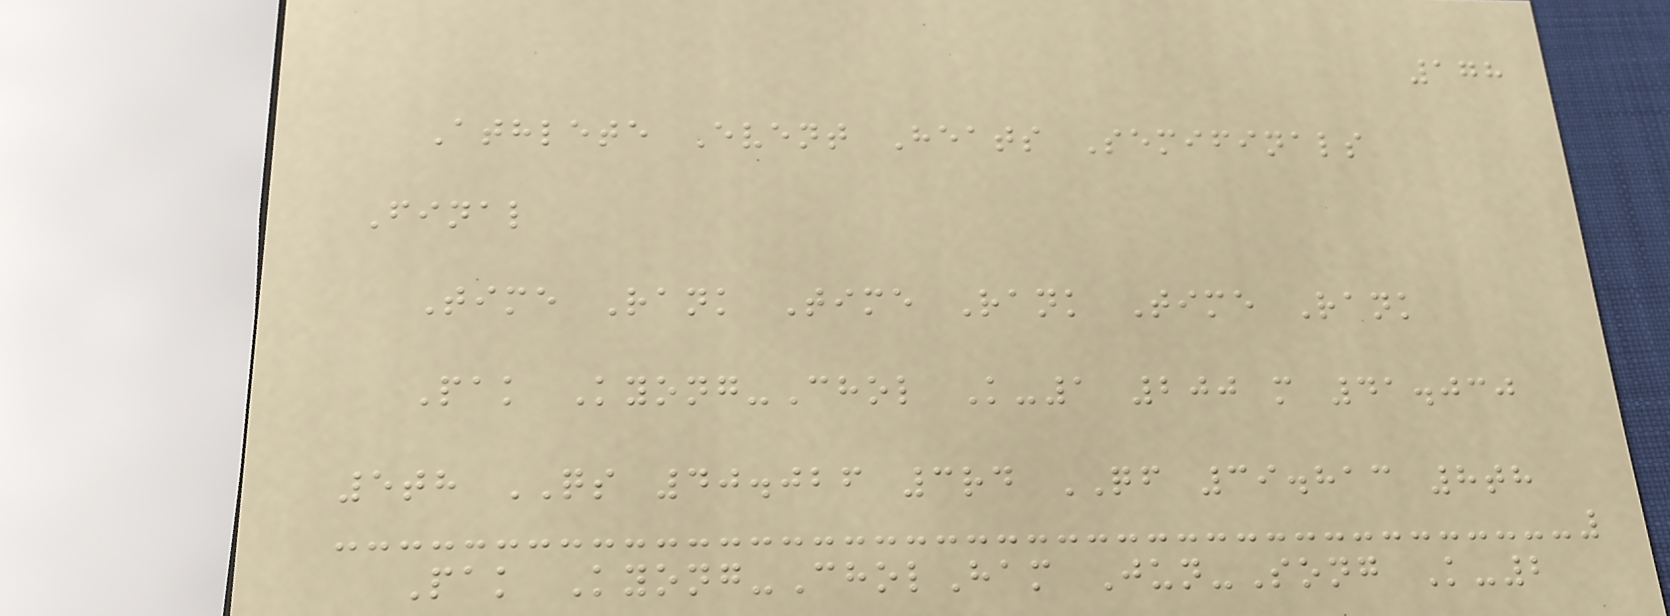178
Athlete Event Heats Semifinals
Final
Time Rank Time Rank Time Rank
Pak Kyong-Chol K-1 200 m 41.030
5th QS 40.026 3rd QF 39.813 8th
Pak Kyong-CholHam Jun-Song K-2
